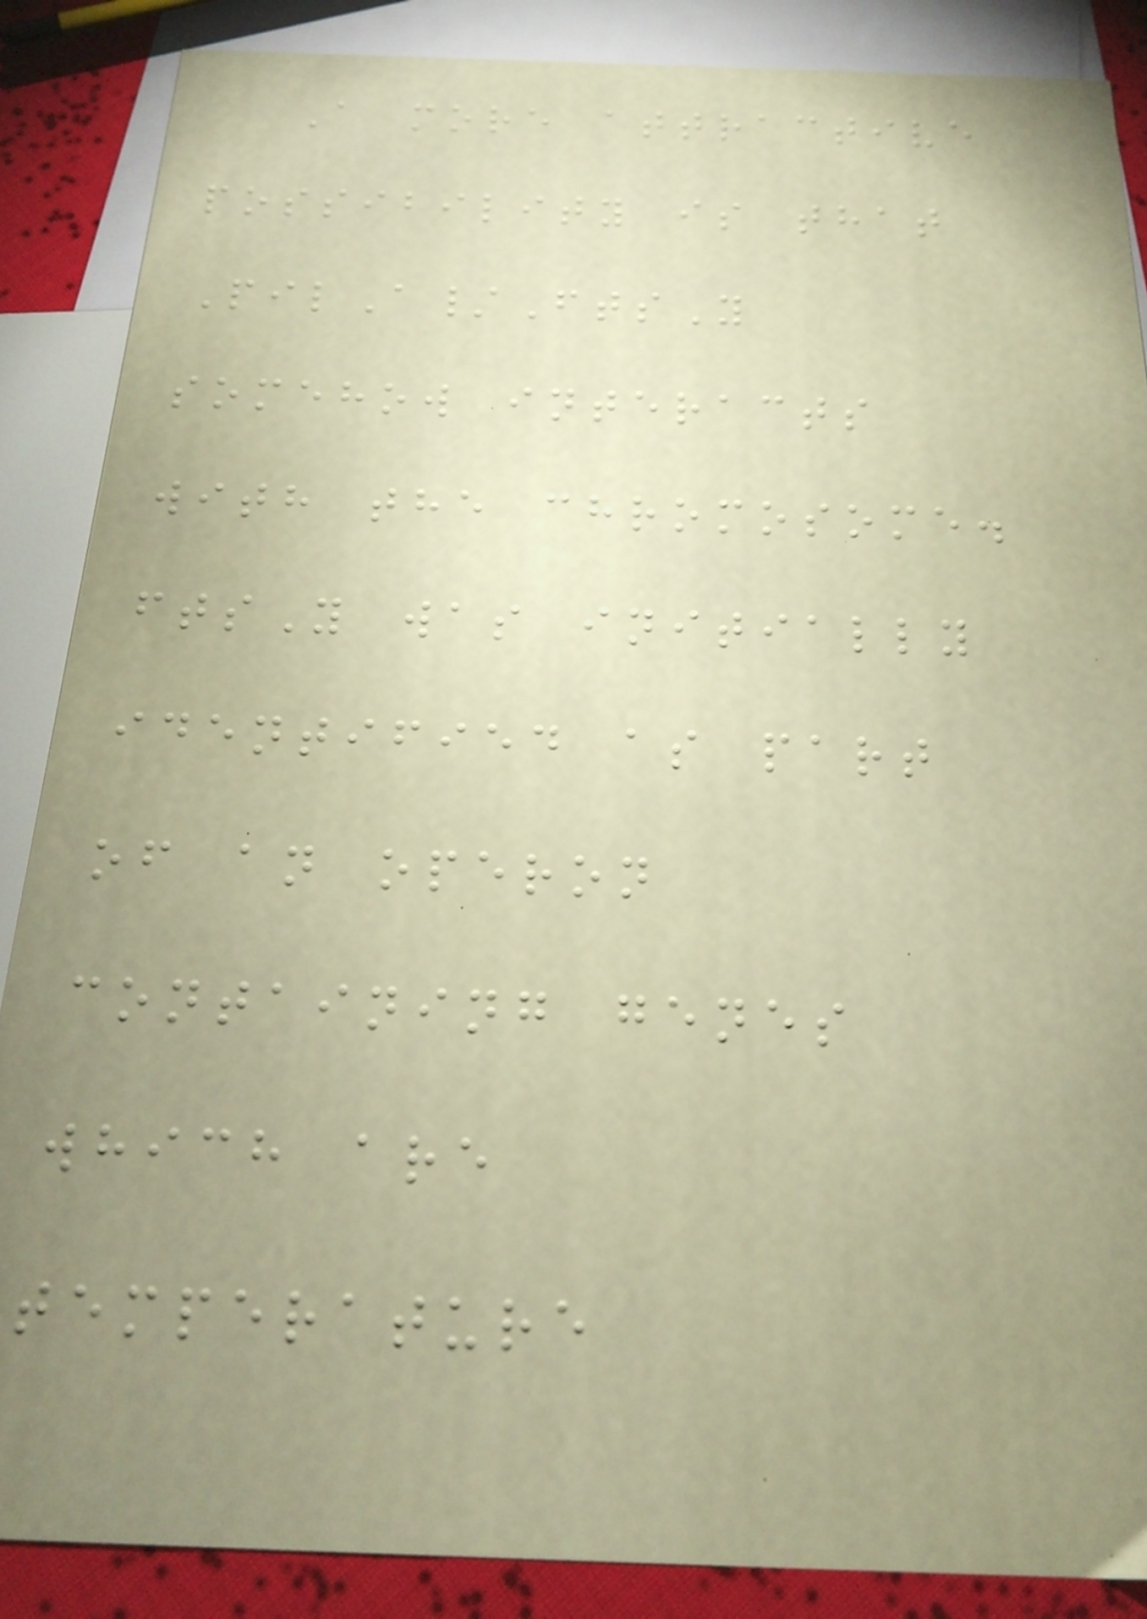A more attractive
possibility is that
PilA/FtsY
somehow interacts
with the chromosome.
ftsY was initially
identified as part
of an operon
containing genes
which are
temperature
